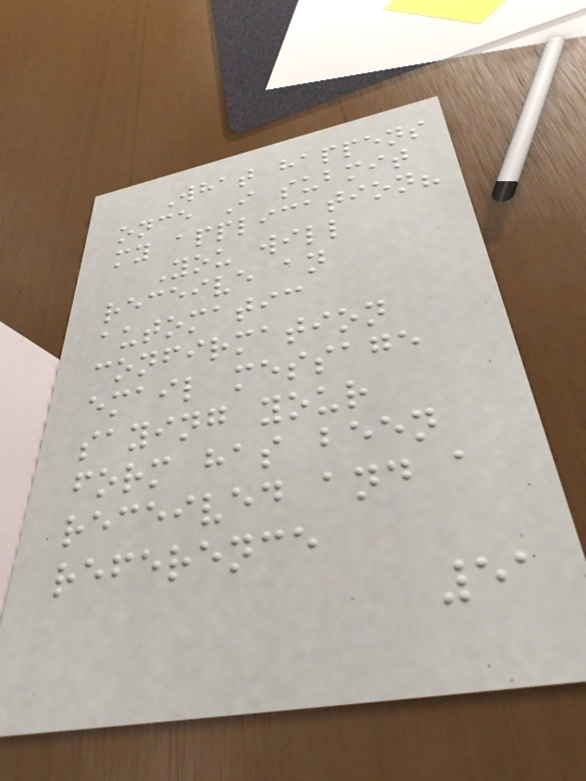What happens
once I submit
my application?
You will
receive an
automatic
confirmation
email message
saying your
form has been
received and a
reference
51
